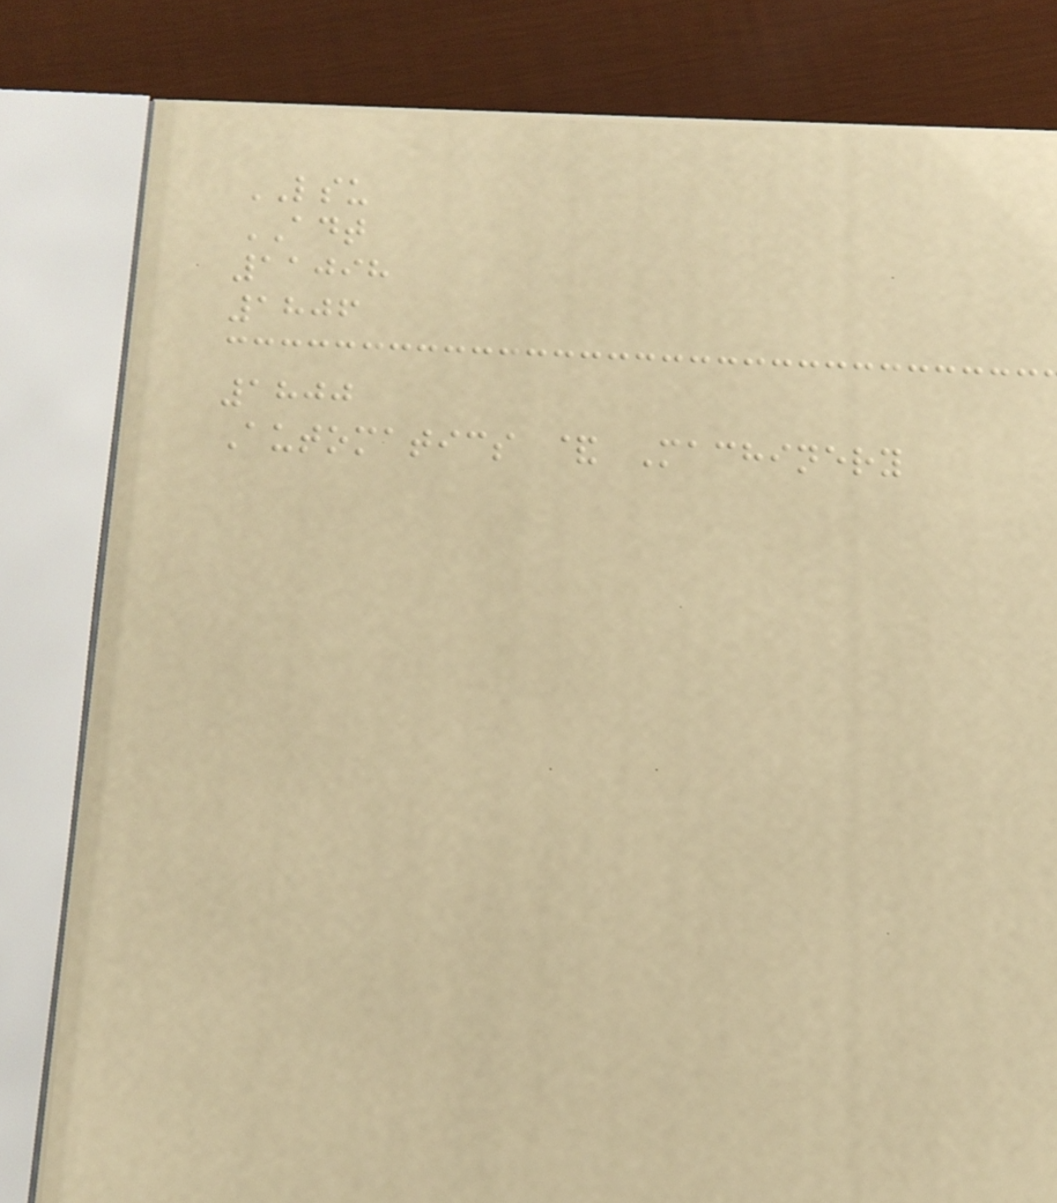LSU
ADT
11098
1806
1800
Automatics & Machinery
